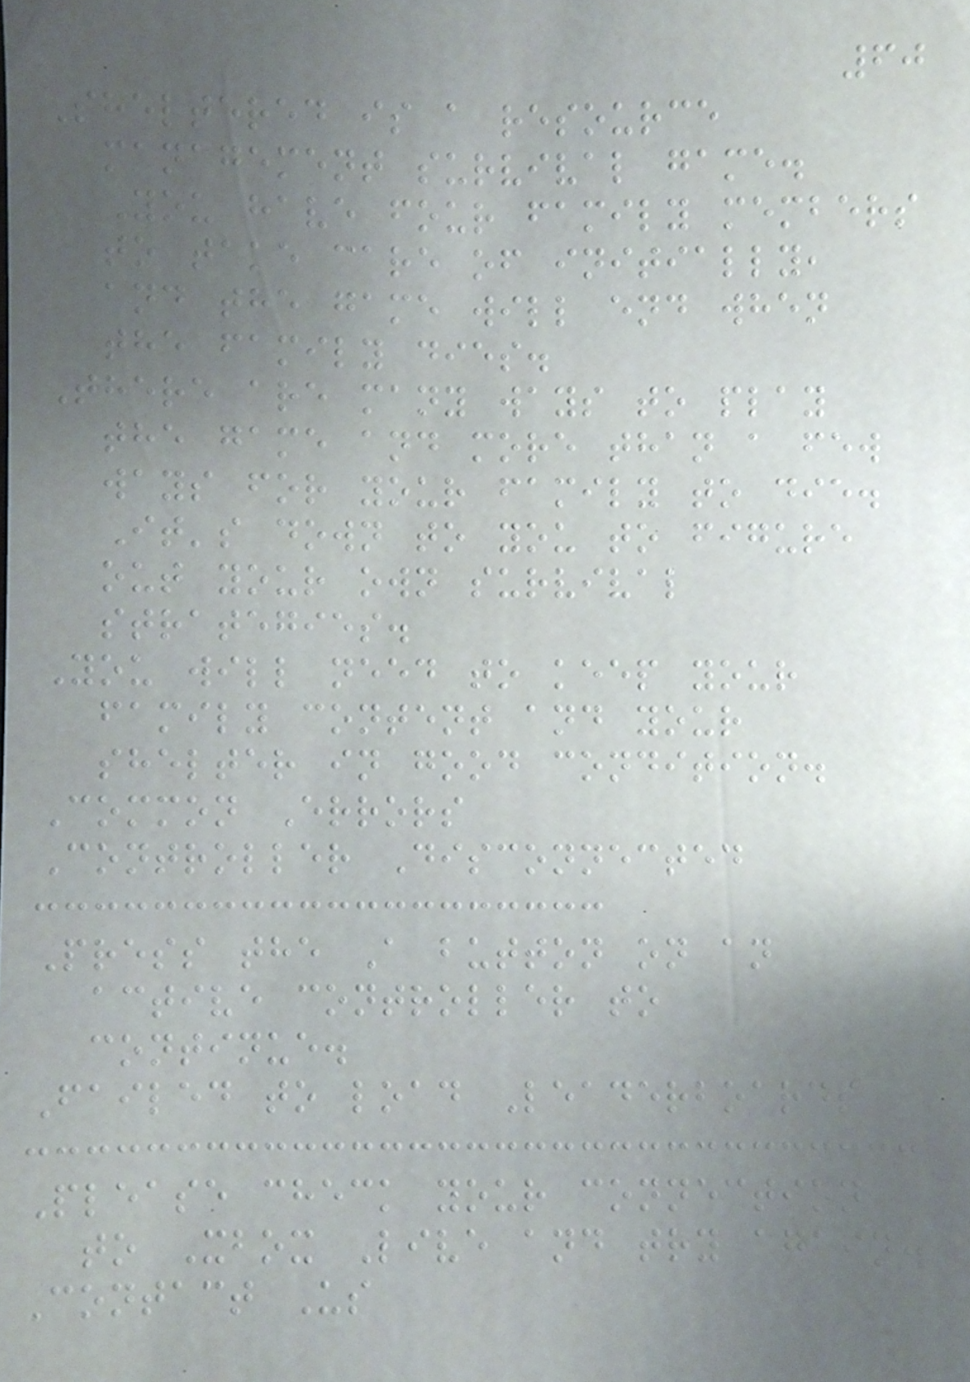60
Sheltered is a resource
management survival game.
You have four family members
to take care of initially,
and the game will end when
the family dies.
There are many ways to play
the game and more than a few
ways for your family to die.
It's down to you to figure
out your own survival
strategies.
You will need to keep your
family content and your
shelter in good condition.
Common Errors
Controller Disconnected
Press the A button on an
active controller to
continue.
Failed to load Leaderboards
Please check your connection
to Xbox Live and try again.
Contact Us
